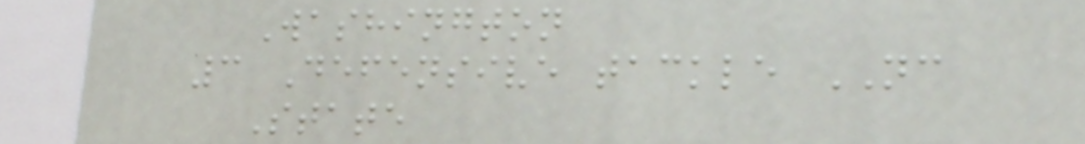Washington
3 Defensive tackle NC
State
